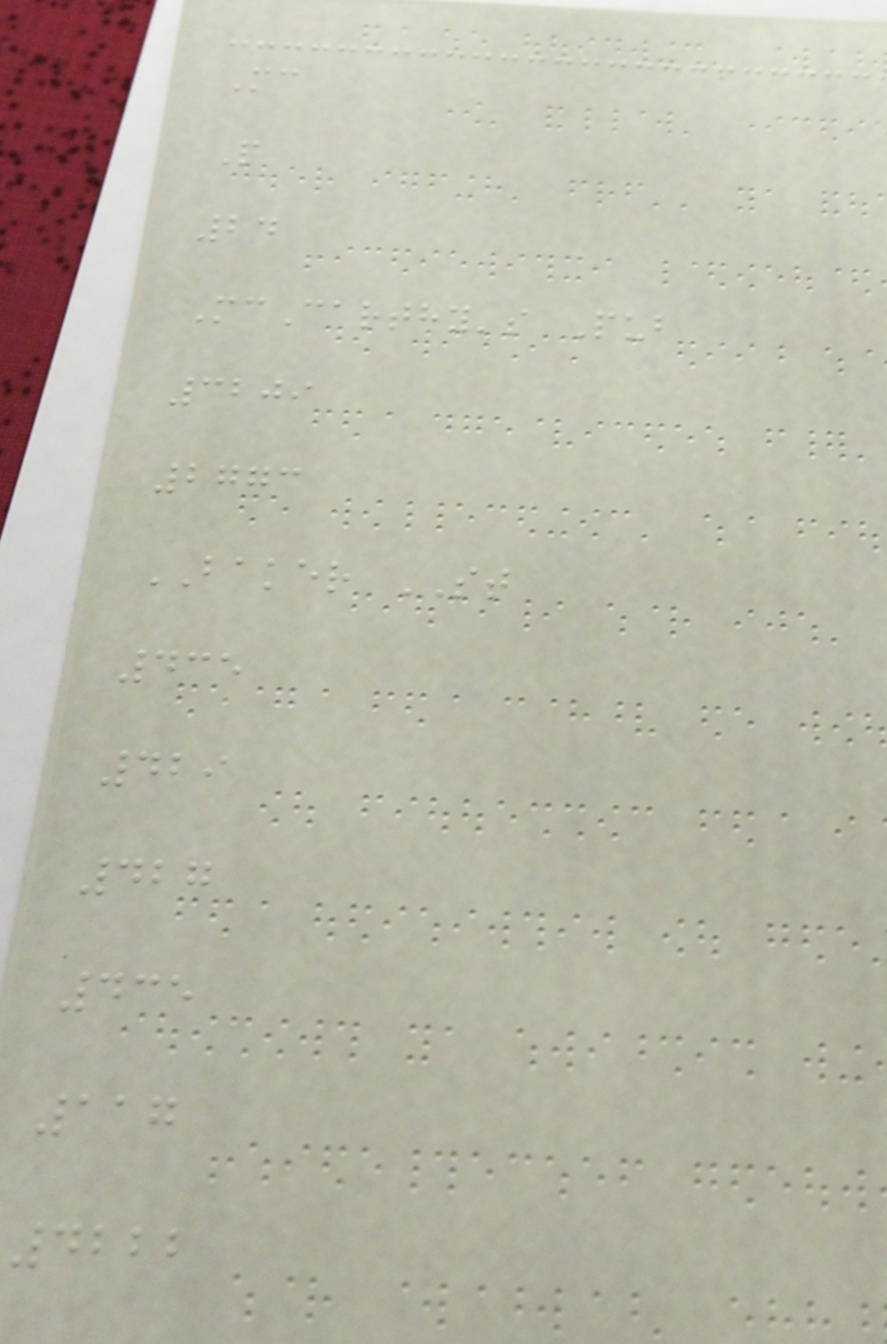Mc
P
24
McCarthy's Pub
3209
2773
BAKER ST
435
429
427
435
117
4222
